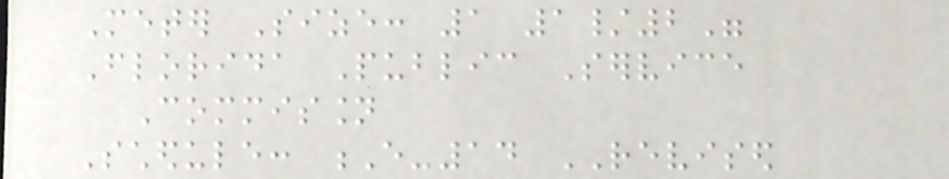Meter Size: 1 1/2"
Florida Public Service
Commission
Schedule: E-14 REVISED
